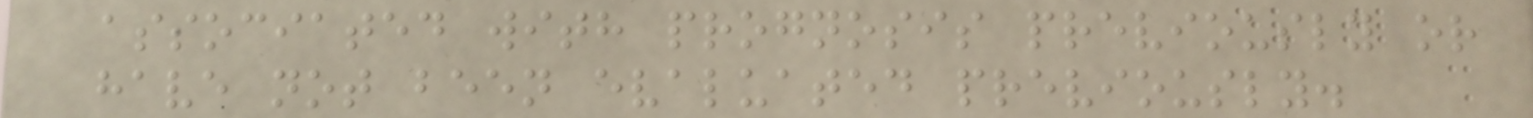associated with prognosis previously or
have not been evaluated previously.
